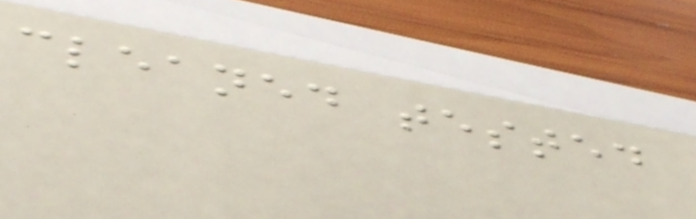cleaned tested
